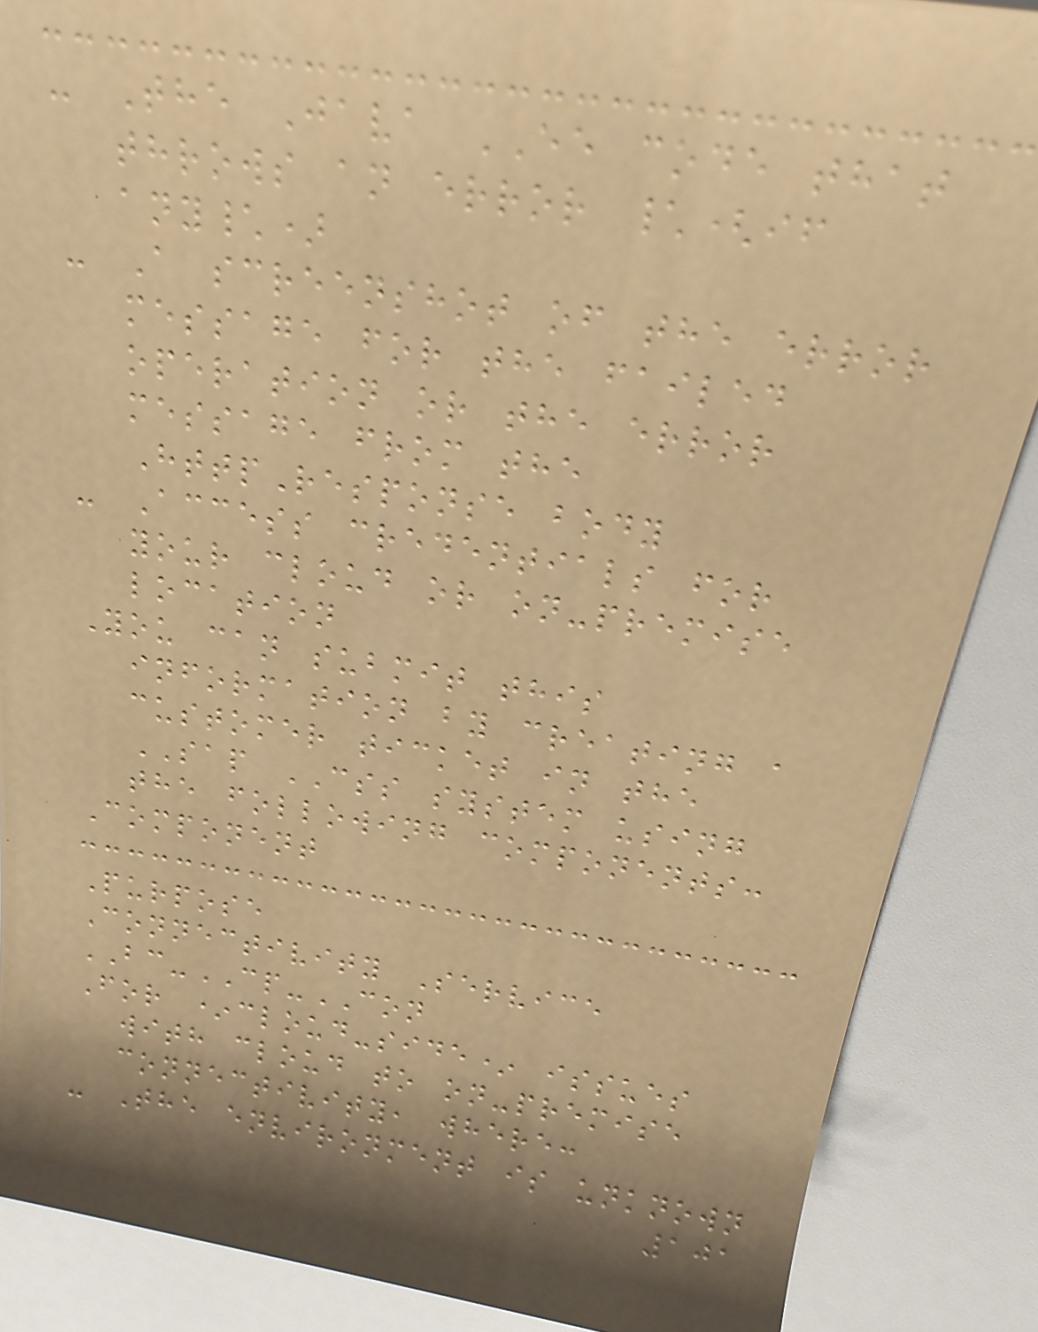- The Java EE code that
throws an error \(if
any\)
- A screenshot of the error
message for the failed
operation or the error
message from the
HttpResponse body
- Access credentials for
your cloud or on-premise
location
You can submit this
information by creating a
customer ticket in the
SAP CSS system using
the following components:
Component
Purpose
Connectivity Service
BC-CP-CON
For *cloud-side* issues
with cloud to on-premise
connectivity, where:
- The environment is unknown
101
